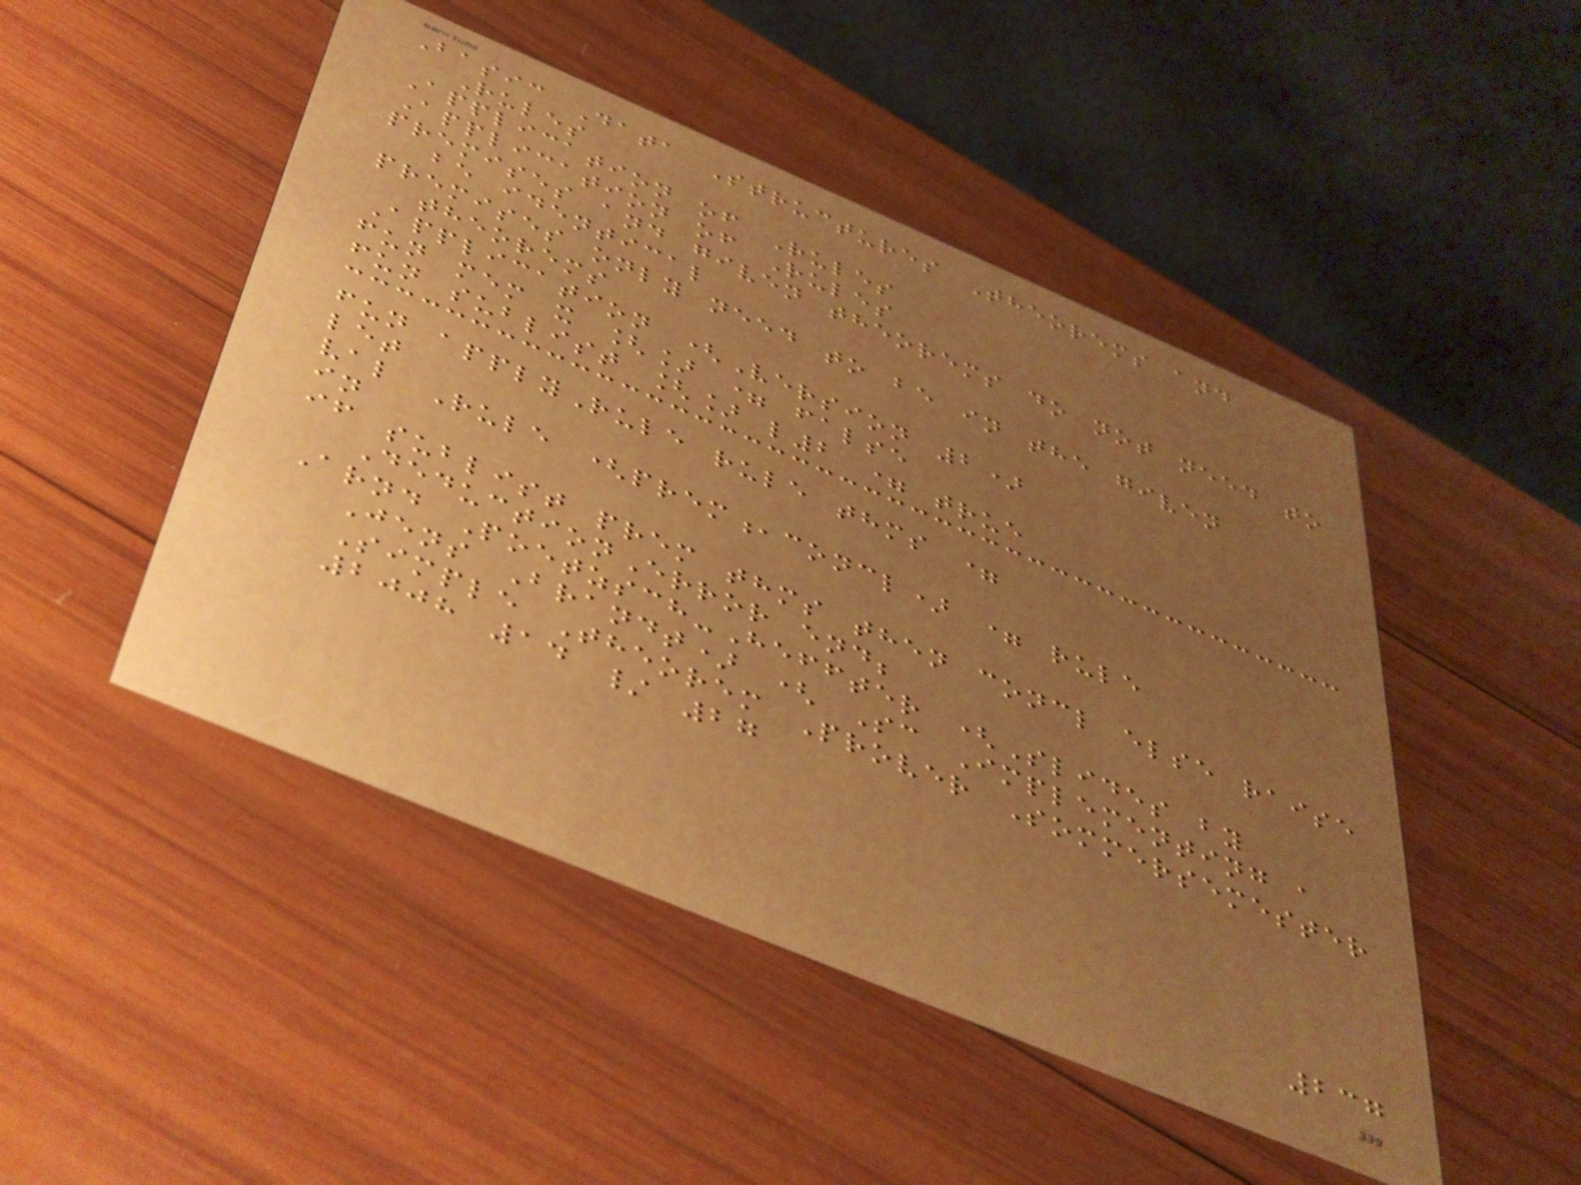Basic Data Structures Theorems and
Rules
Application of Rules
Application of Rules
premises and given theorems do not need to
be identical
premises only need to be in the given
theorems
Application (Version 2)
fun mem x [] = false
fun sublist [] l2 = true
fun applyRule rule thms =
let
val Rule (prem,concl) = rule
in
if sublist prem thms then concl else raise
DeductionError end;
Arnd Poetzsch-Heffter (Slides by
Jens Brandt) ( Sc Implementing a
Simple Theorem Prover Sommersemester
2008 14 / 27
237
